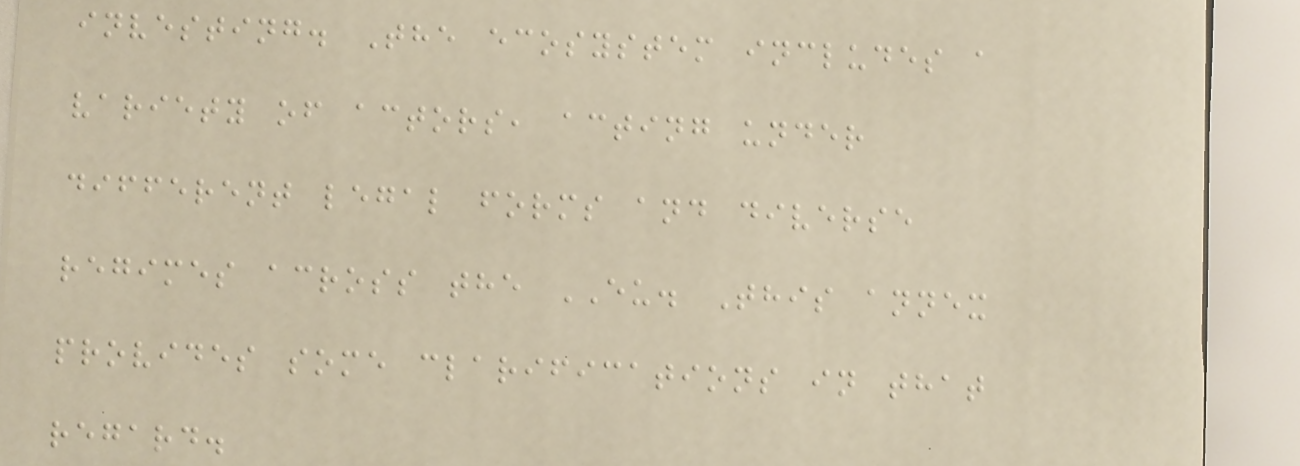investing. The ecosystem includes a
variety of actors, acting under
different legal forms and diverse
regimes across the EU. This annex
provides some clarifications in that
regard.
